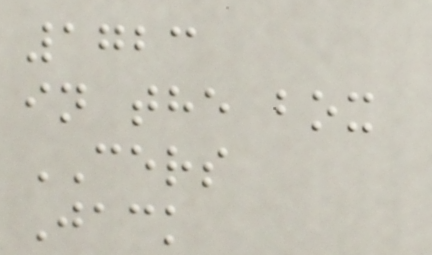1723
in the box
CERS
Jack
